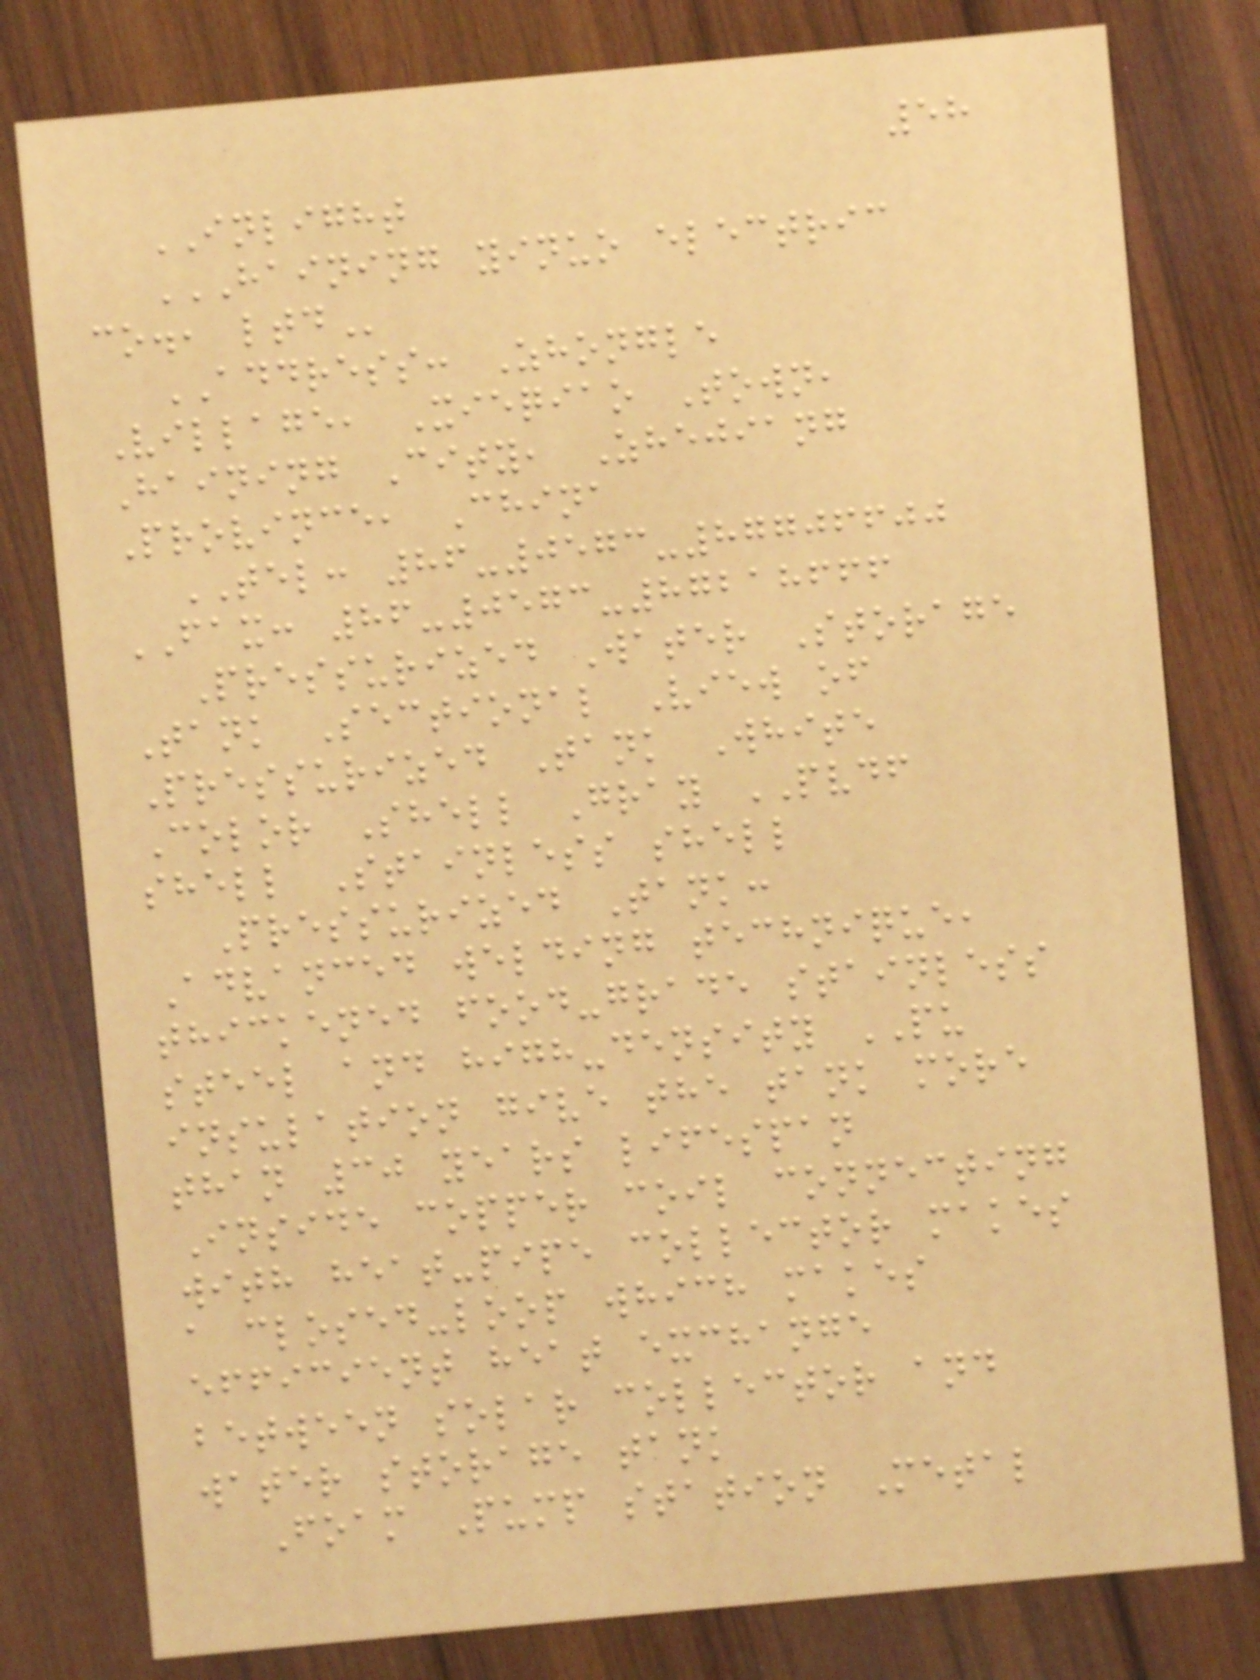58
INLIGHT
HAINING YINUO ELECTRIC
CO., LTD
ADDRESS: Zhongle
Village, Xieqiao Town,
Haining City, Zhejiang
Province, China
TEL: 86-0573-87706600
FAX: 86-0573-87218666
Pressurized Water Storage
Tank Sectional View of
Pressurized Tank White
Color Shell Gray PVDF
shell Stainless shell
Pressurized Tank:
Advanced welding technique,
thickened food-grade stainless
steel and high-density PU
insulation give the tank more
than 30 years lifespan
Inside copper coil connecting
with heat-pipe collector makes
a closed-loop which makes
efficient heat exchange
between solar collector and
water storage tank
Foam Pump station Metal
